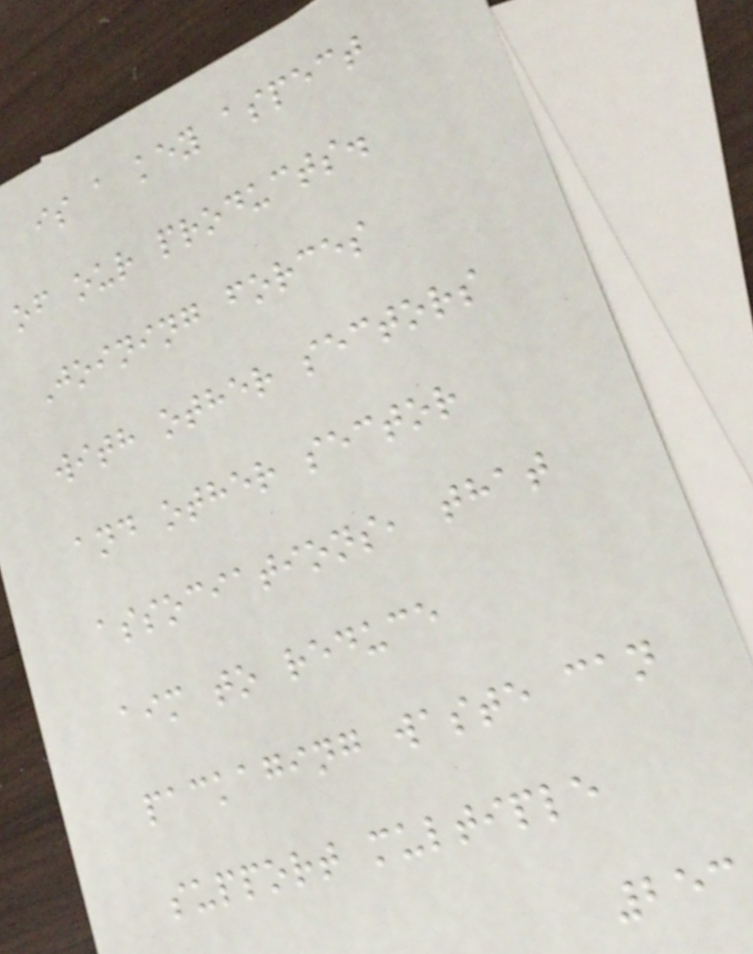is a key aspect
of our products.
Joining forces
with other sectors
and other sector
associations, that
aim to reduce
packaging waste can
support multiple
253
